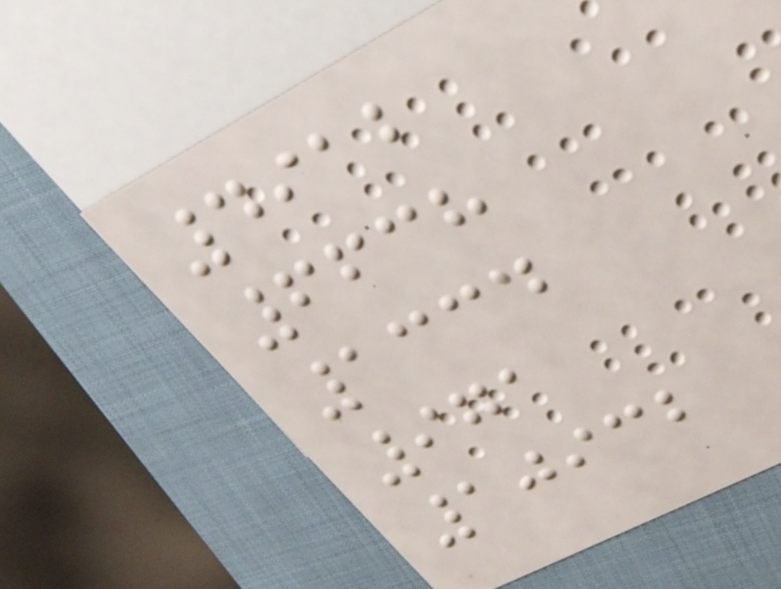4912
6638
1334
971
10932
